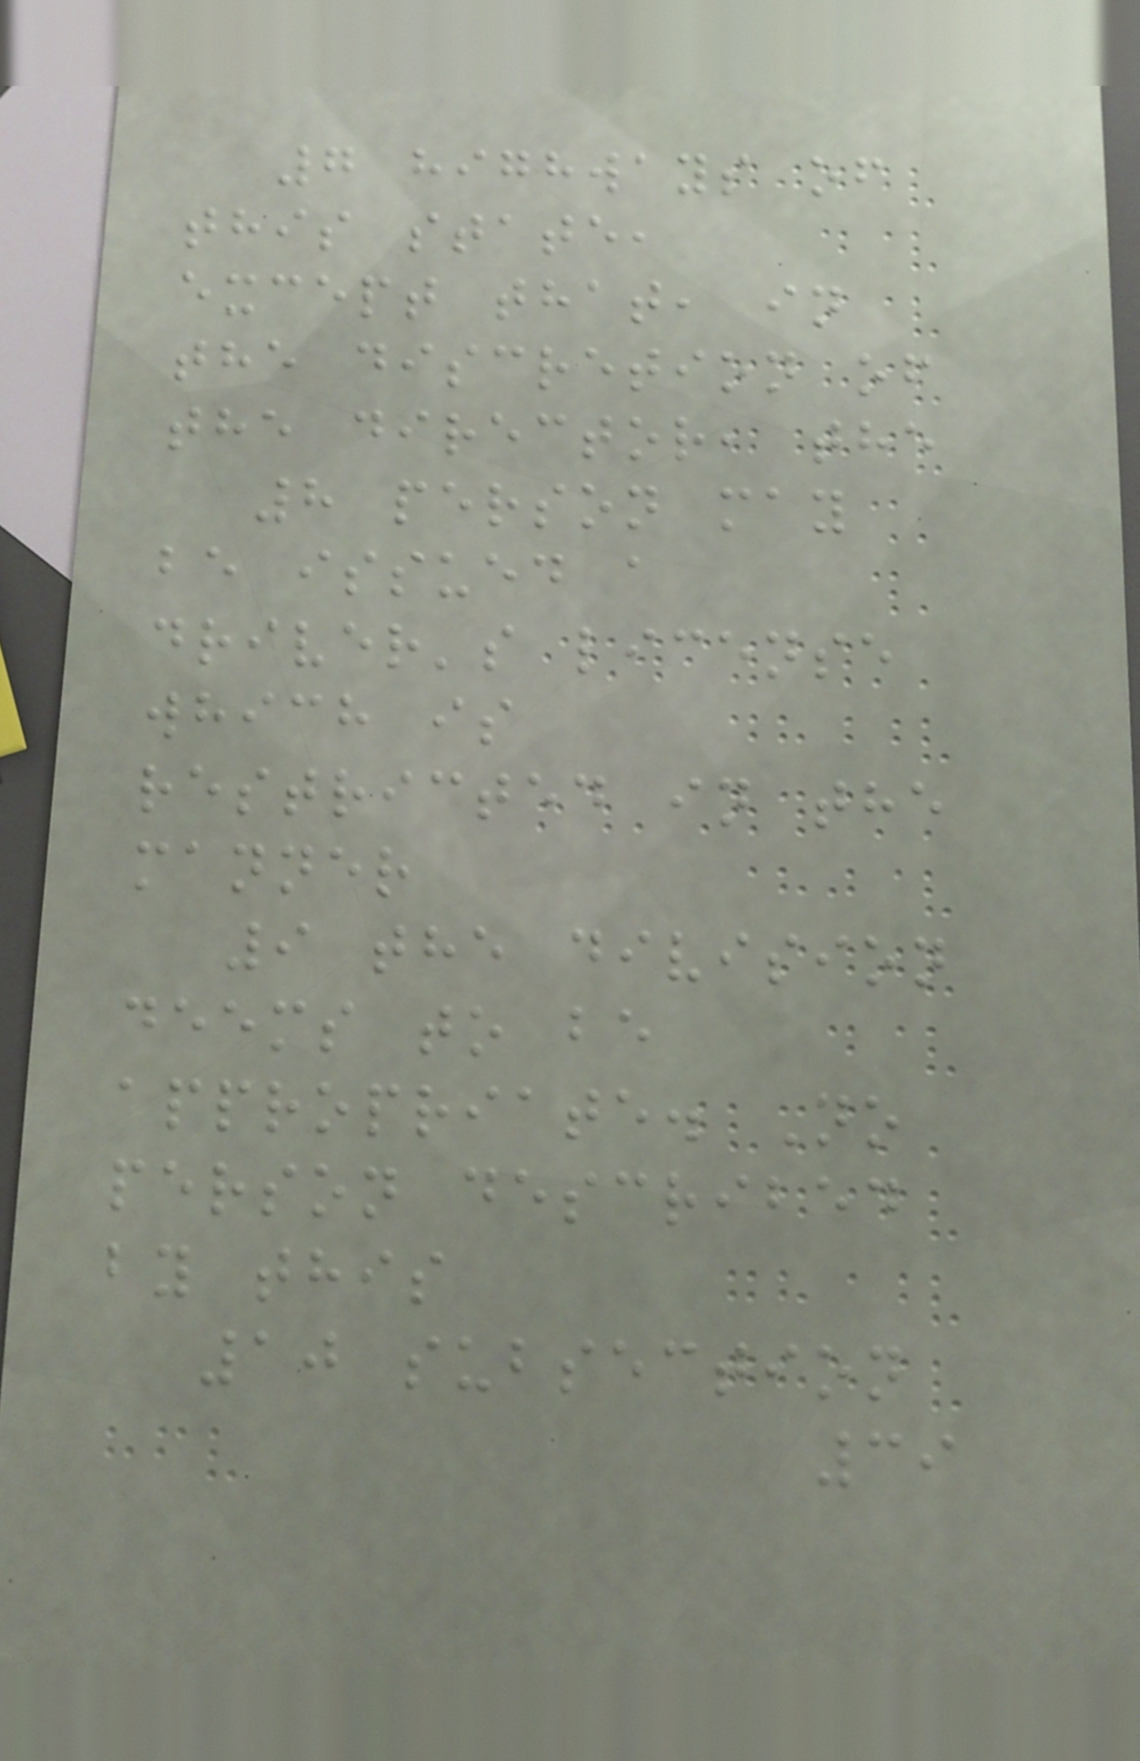7 highways of
this state,
except that, in
the discretion of
the director, the
8 person may
be issued a
driver's license
which is
restricted in the
manner
9 the division
deems to be
appropriate. No
person described
by this
10 subsection
39
